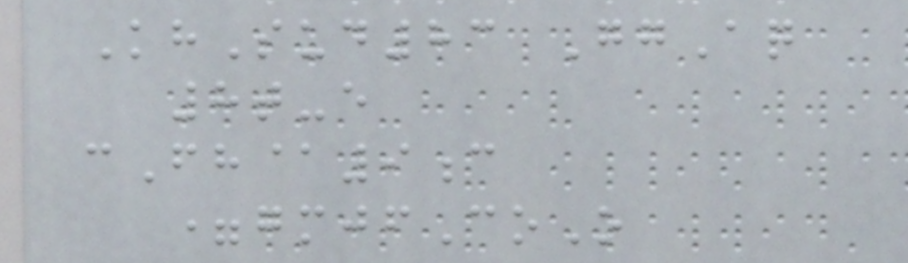KhSud83 GgAq
8t-e
cFh@9c
=gmjfCoO
